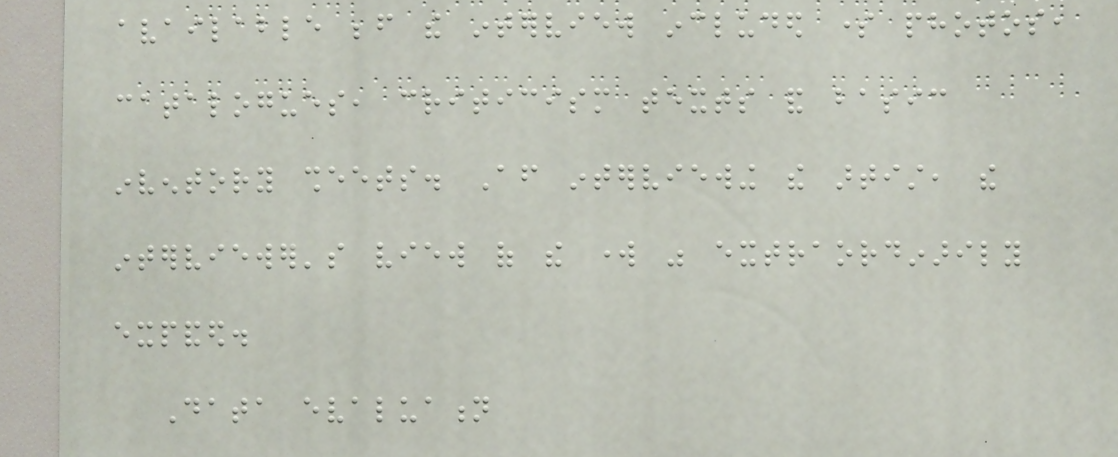available before the interview included some photos,
catalogues, criticism texts and basic
inventory sheets. After interviewing the artist, the
interviewer's view of the work was extraordinarily
expanded.
Data evaluation
